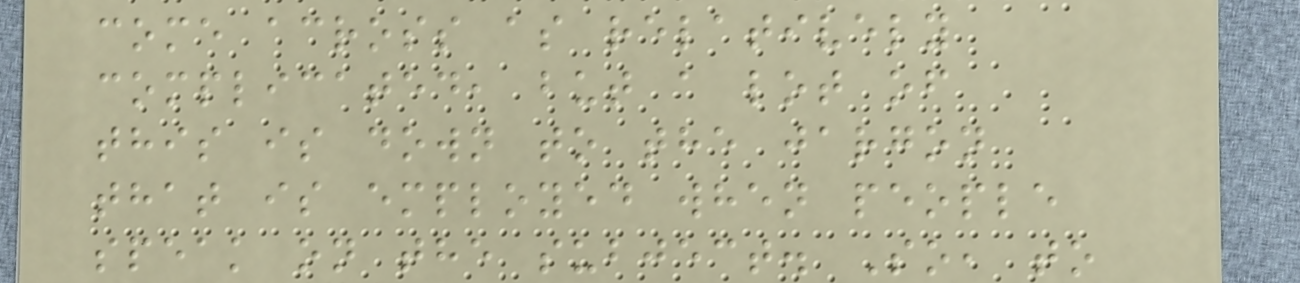come across as relatively
complicated, but a lot of
this is down to the jargon
that is employed when people
speak on the subject. So, to
